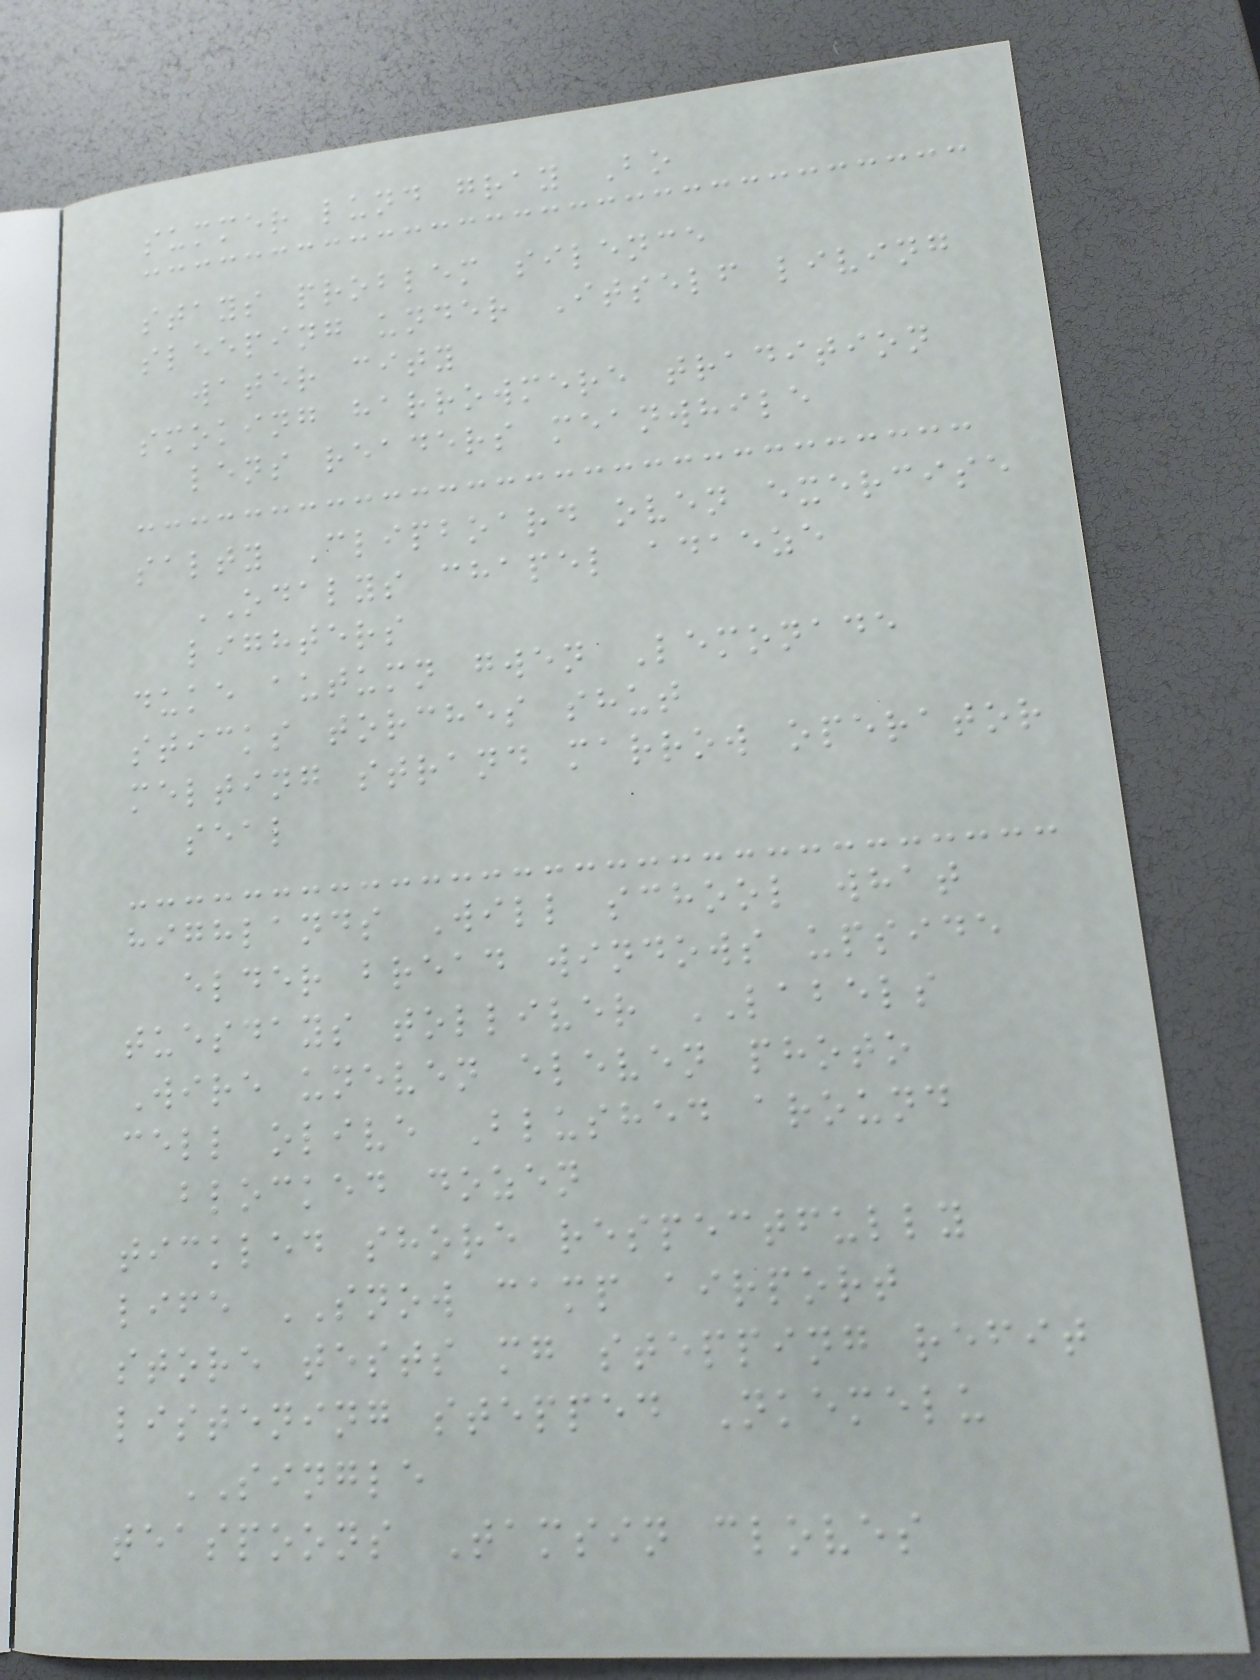summer lund gray Bo
stays problem silence
sleeping under Itself living
water city
smoking harrowmere tradition
lens readers meanwhile
salty Clipboard oven exercise
ODALYS chapel adaeze
lighters
duke autumn gwen Lemonade
sticks torches shut
melting strand marrow operator
seal
highlands Will school what
elder bread windows upside
tuesdays tolliver LABELS
Wire uneven eleven photo
cell olive Blushed around
blocked dozen
tickled shore respectfully
life SNOW camp airport
store tests mg stepping refit
listening stepped Nkemelu
SINGLE
teaspoons Tamsin cloves
